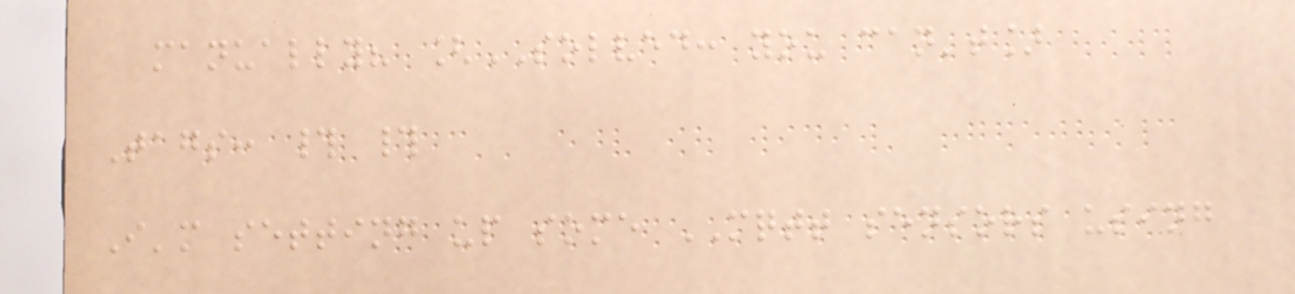manually? [SOLVED: you can't]
Tags: # #
I'm setting up some MQTT sensors using
